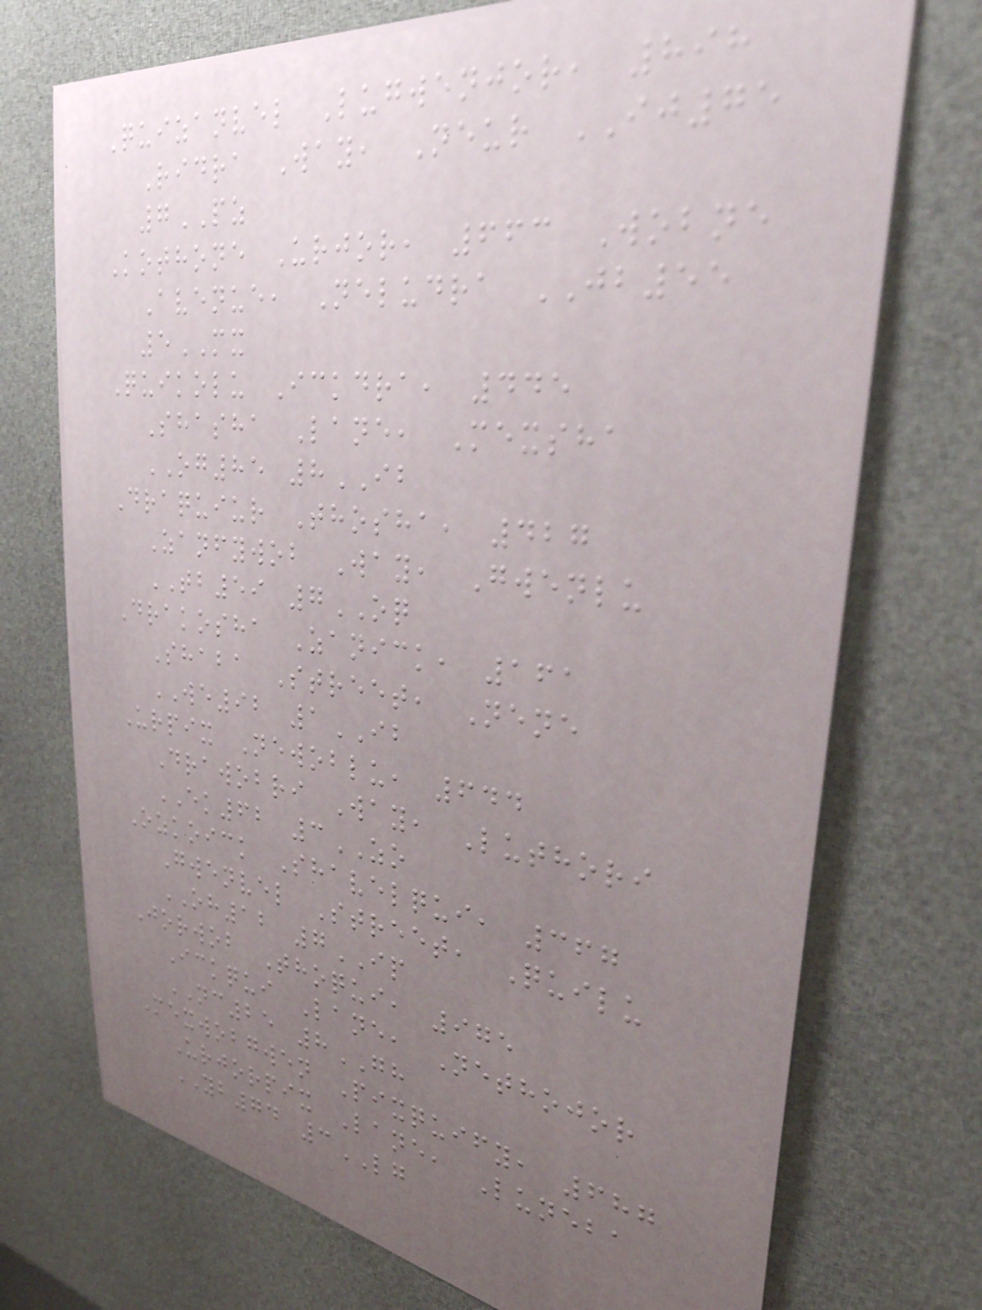Quizanvel Lugwenjor, 898
Ridra Way, Neur IJ75
7PZ
Kothone Urjor, 663 Wobne
Avenue, Neludra JB55
5MX
Quikolu Ickdra, 445
Shasha Lane, Mexsha
OG85 8IB
Draquiur Thosha, 427
Zanfywob Way, Gwenlu
TB59 7OQ
Drakosha Zanick, 161
Shaba Street, Nene
WE92 1IB
Urpix Newoblu, 644
Drawobri Way, Luthori
EK62 3ZO
Ozkoick Shavelqui, 367
Gwenvel Street, Quilu
OH12 7IP
Jorwob Thoqui, 975
Ickqui Lane, Nethojor
NC25 8GH
Mexwobgwen Pixquify, 687
Urjorpix Lane, Luneba
YB74 3LG
